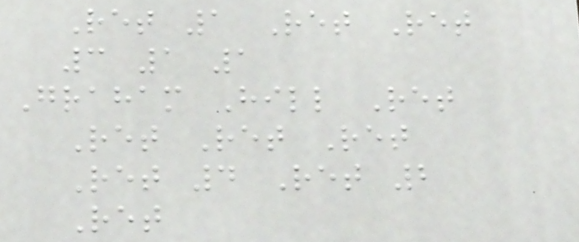Ret 1 Ret Ret
3 1 1
Graham Hill Ret
Ret Ret Ret
Ret 4 Ret 2
Ret
